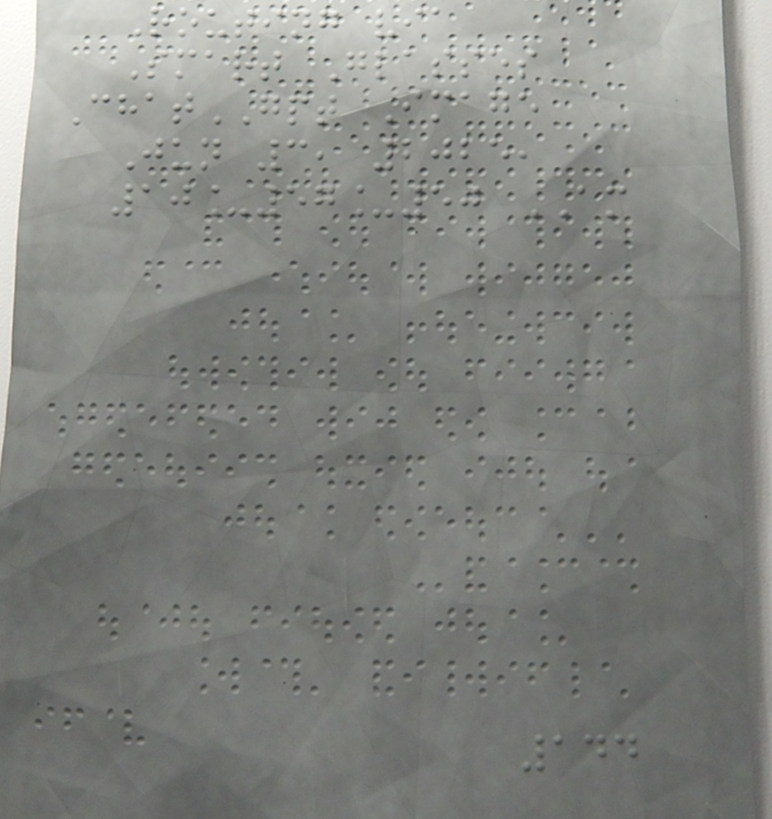Routing via
Smart Glasses
ChatGPT Image
Jun 3, 2025,
10_57_50 AM
144
